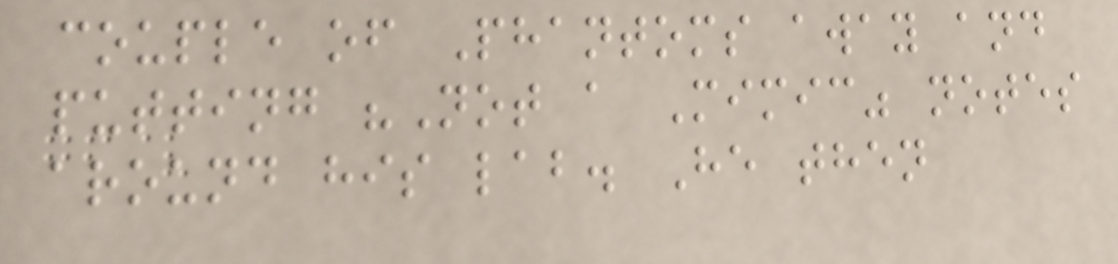couple of Phantoms away and
putting "Not a Mimic" notes
around his lab. He then
